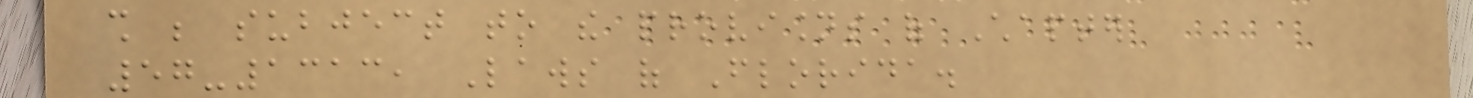shall be subject to the provisions of Chapter
57-1313, Laws of Florida.
